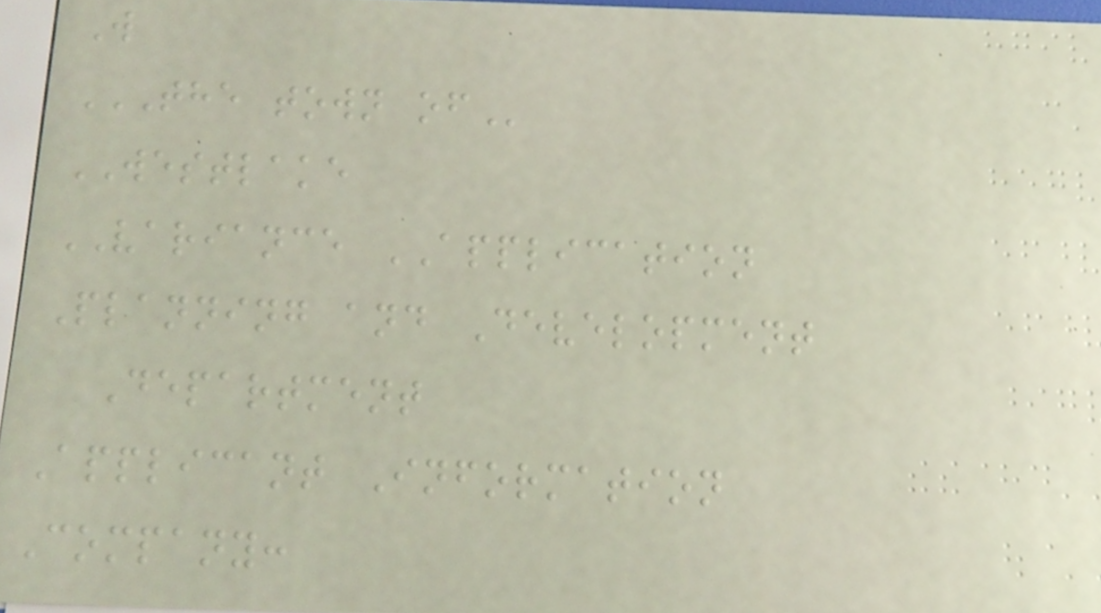W
THE TOWN OF
WESTLAKE
VARIANCE APPLICATION
Planning and Development
Department
Applicant Information
Company:
